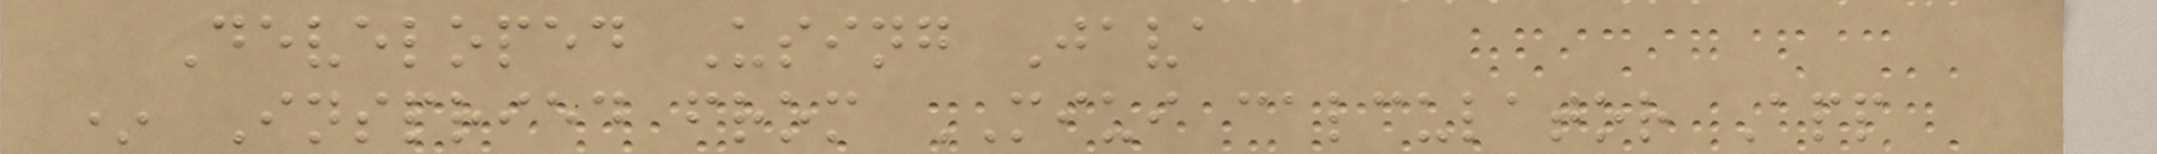Developed Using Java
* Inspried from MIUI calculator App
